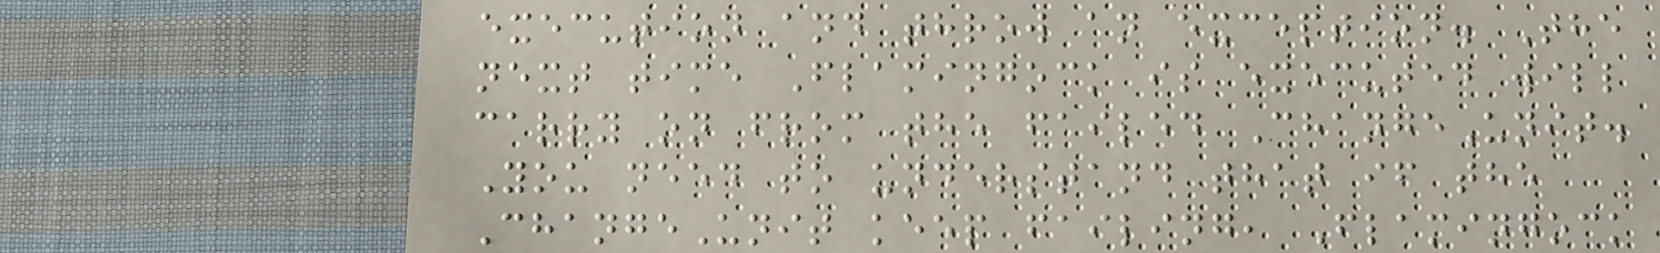execution and throw an exception. The
next time Flamingock is executed will
carry on from the failed ChangeUnit.
You need to understand that if the
ChangeUnit keep failing, Flamingock
